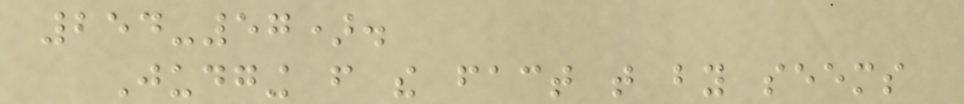254-57).
Judging from the fact that by seems
